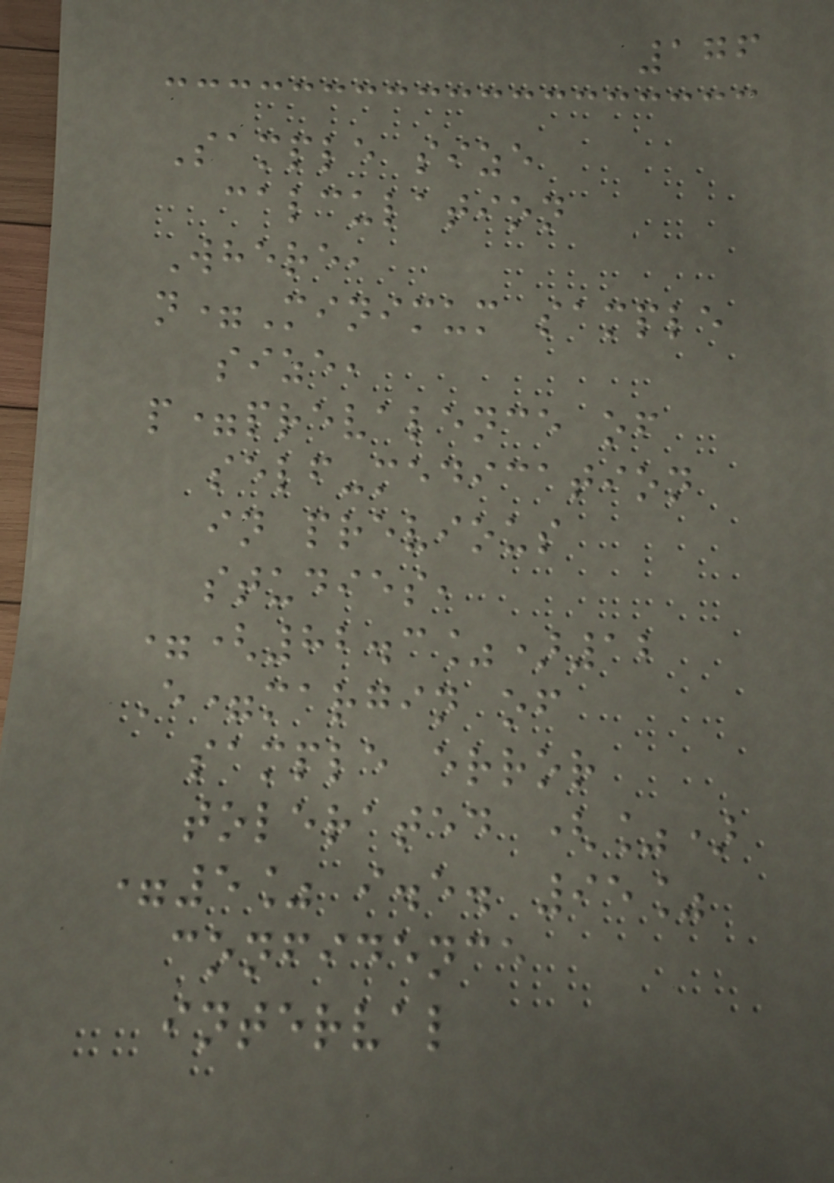176
Sample size
calculation
Where,
n=Minimum sample
size,
p=prevalence of
self-medication
in previous
studies,
=(82.3%)12
E=margin of
sample error
tolerated (%)
=5% i.e. 95%
confidence
interval
